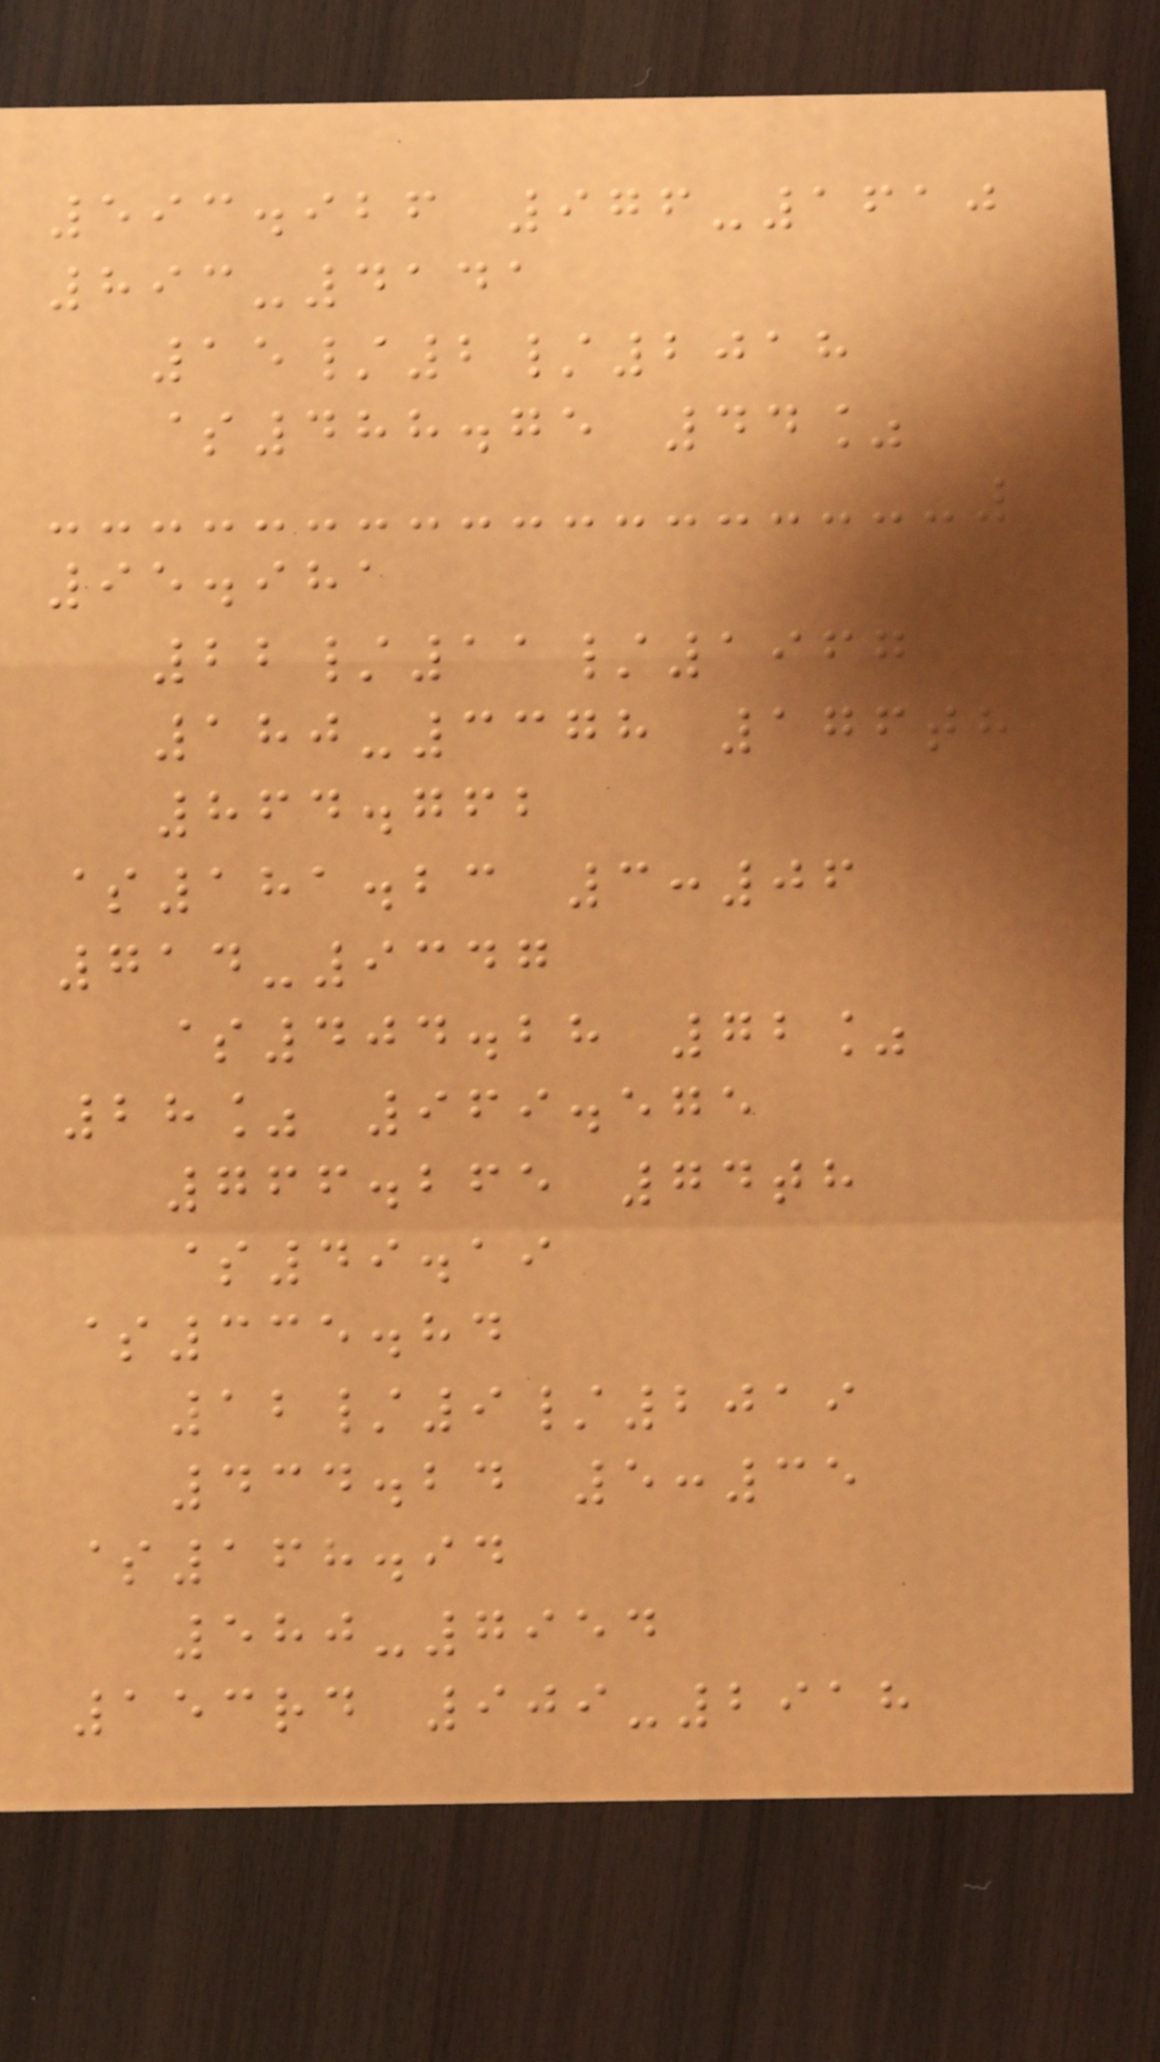593.926 976-1610
893-4141
15/2/2018
$488.75 44%
95.981
22/11/1967
180-3378 176th
864.762
$181.23 3:06
714-9347
$404.28 72%
28% 969.575
766.265 74th
$49.19
$335.84
12/9/2019
434.24 5:35
$168.94
580-7954
153rd 909-2918
